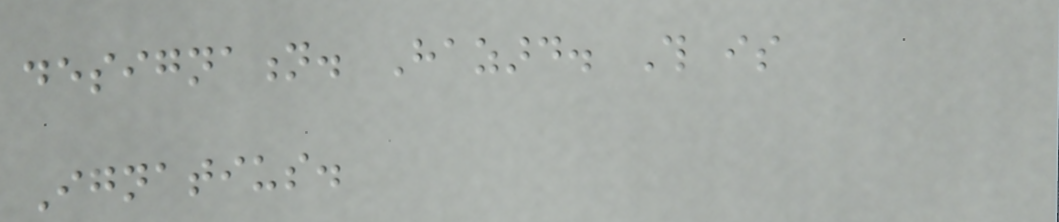designation. Hazard. This is
Ignatius.
